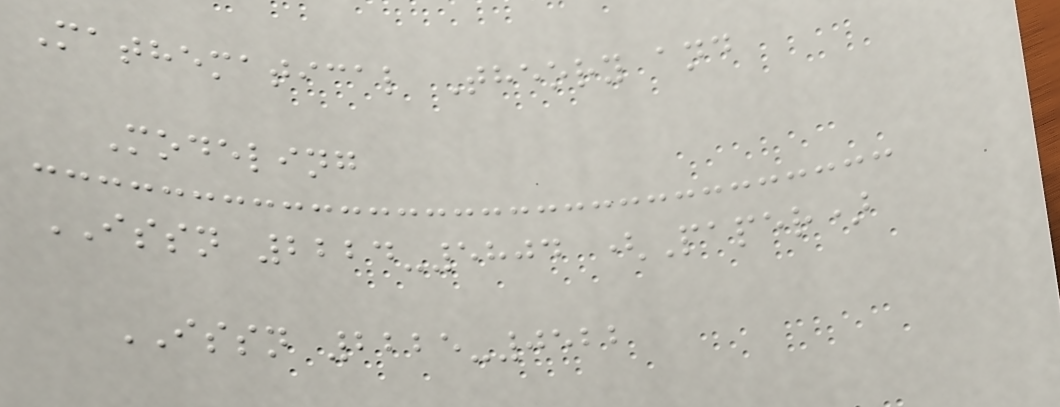Mathematical Theory and
Modeling
ISSN 2224-5804 (Paper)
ISSN 2225-0522
